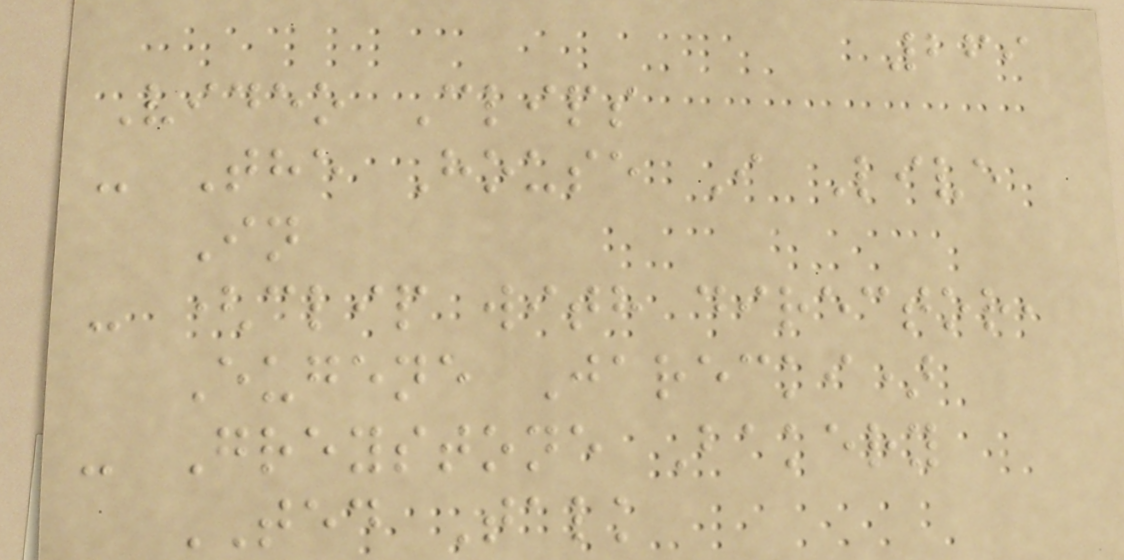269
Video Clips
- The House I Live
In
- (clip with director,
Eugene Jarecki)
- Greystone Bakery
TED Talk
